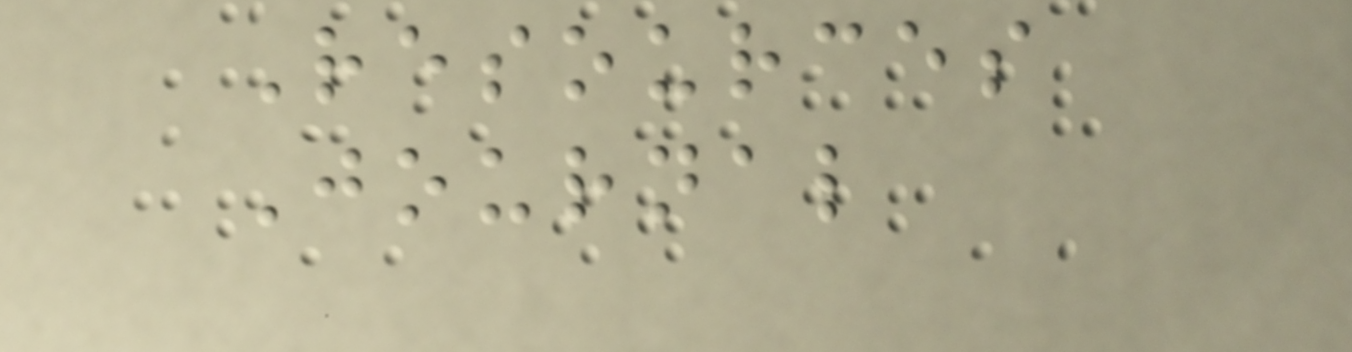Resources
Journal
